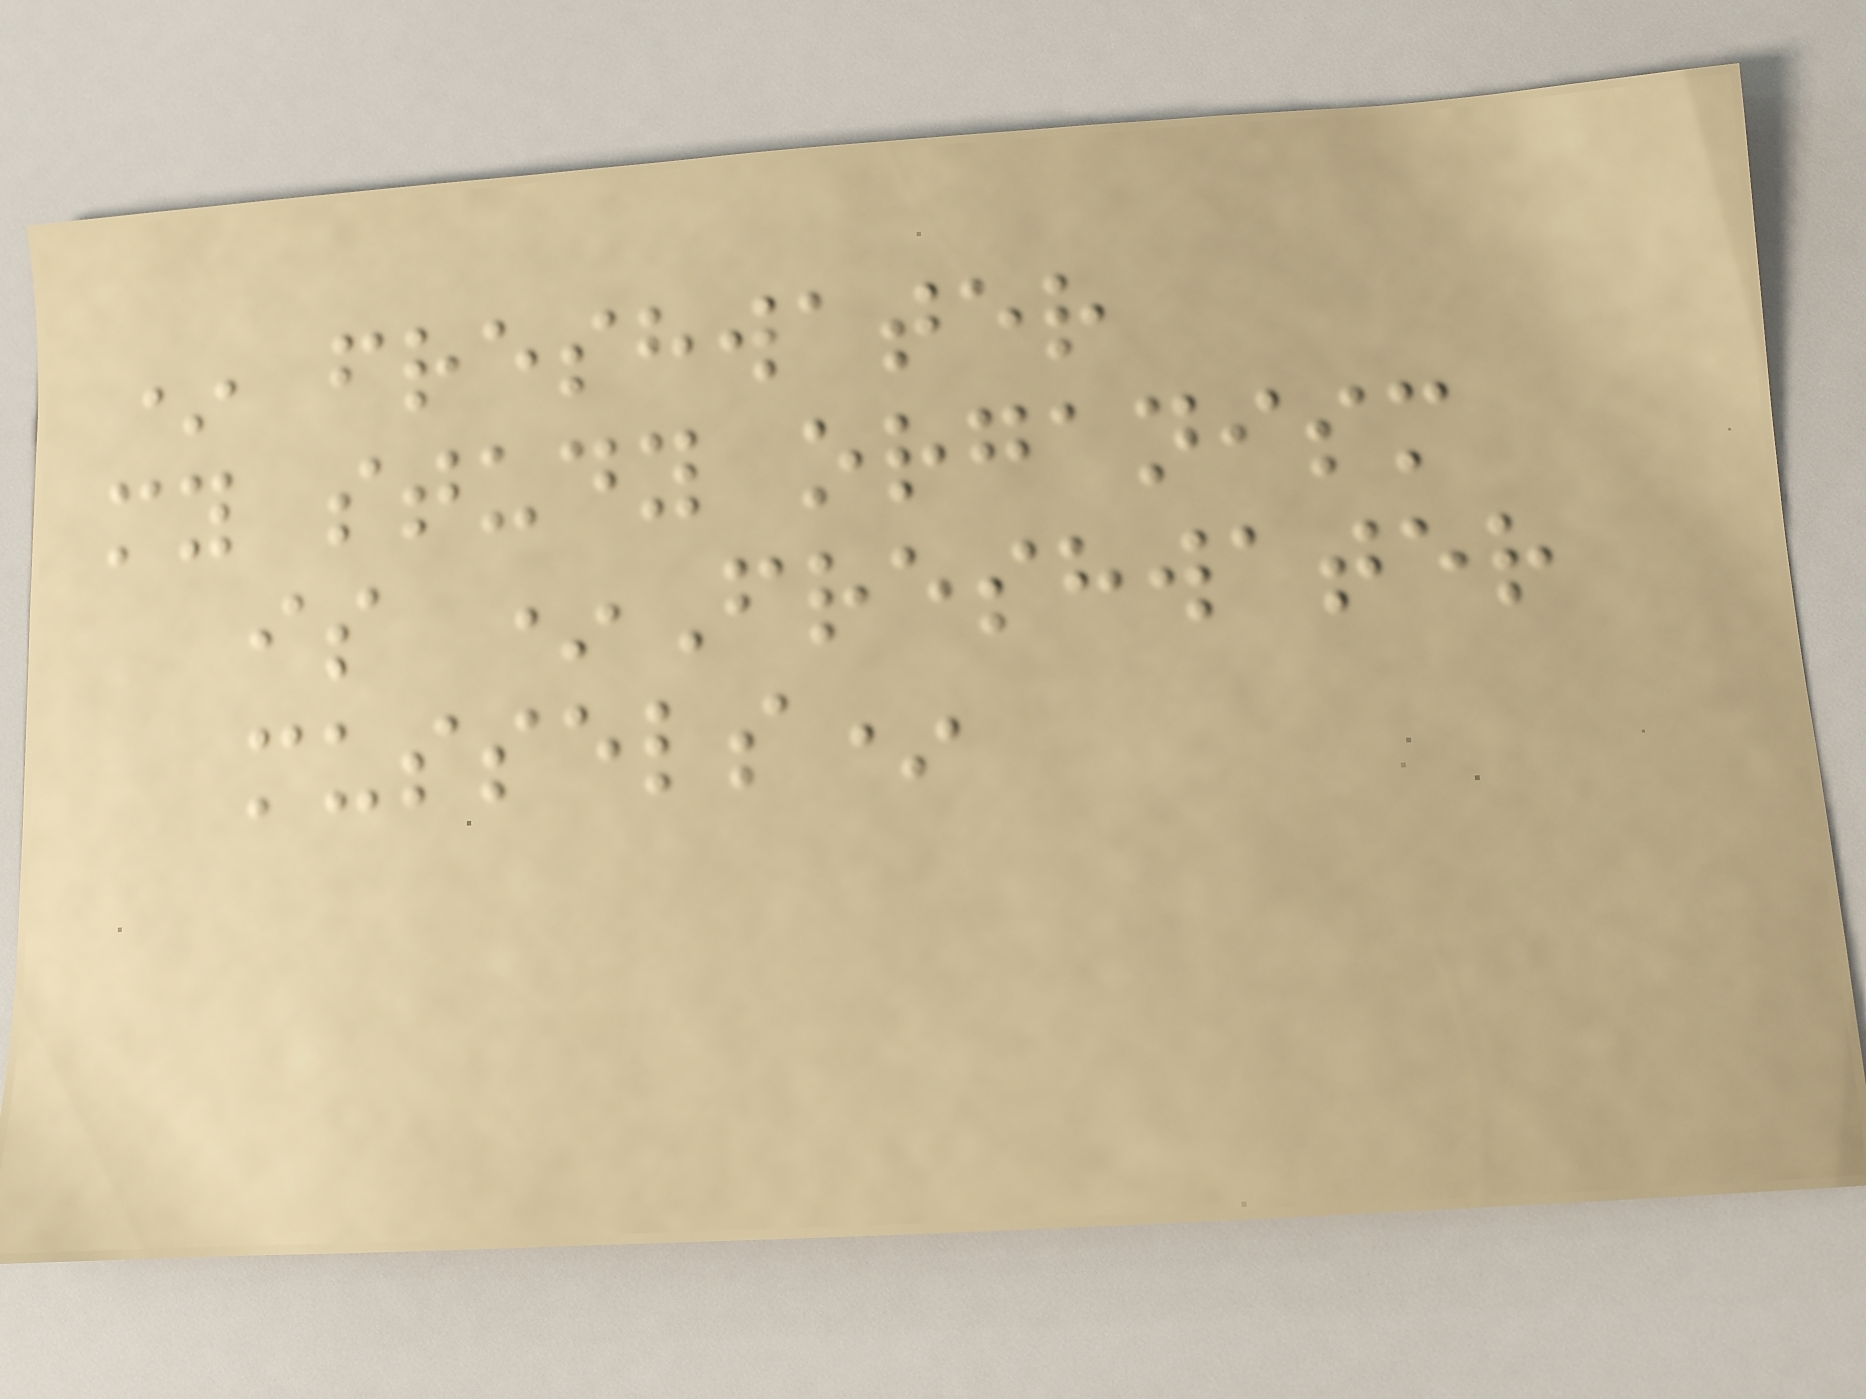* freshwater
my study organism
is *Freshwater
mussels*
